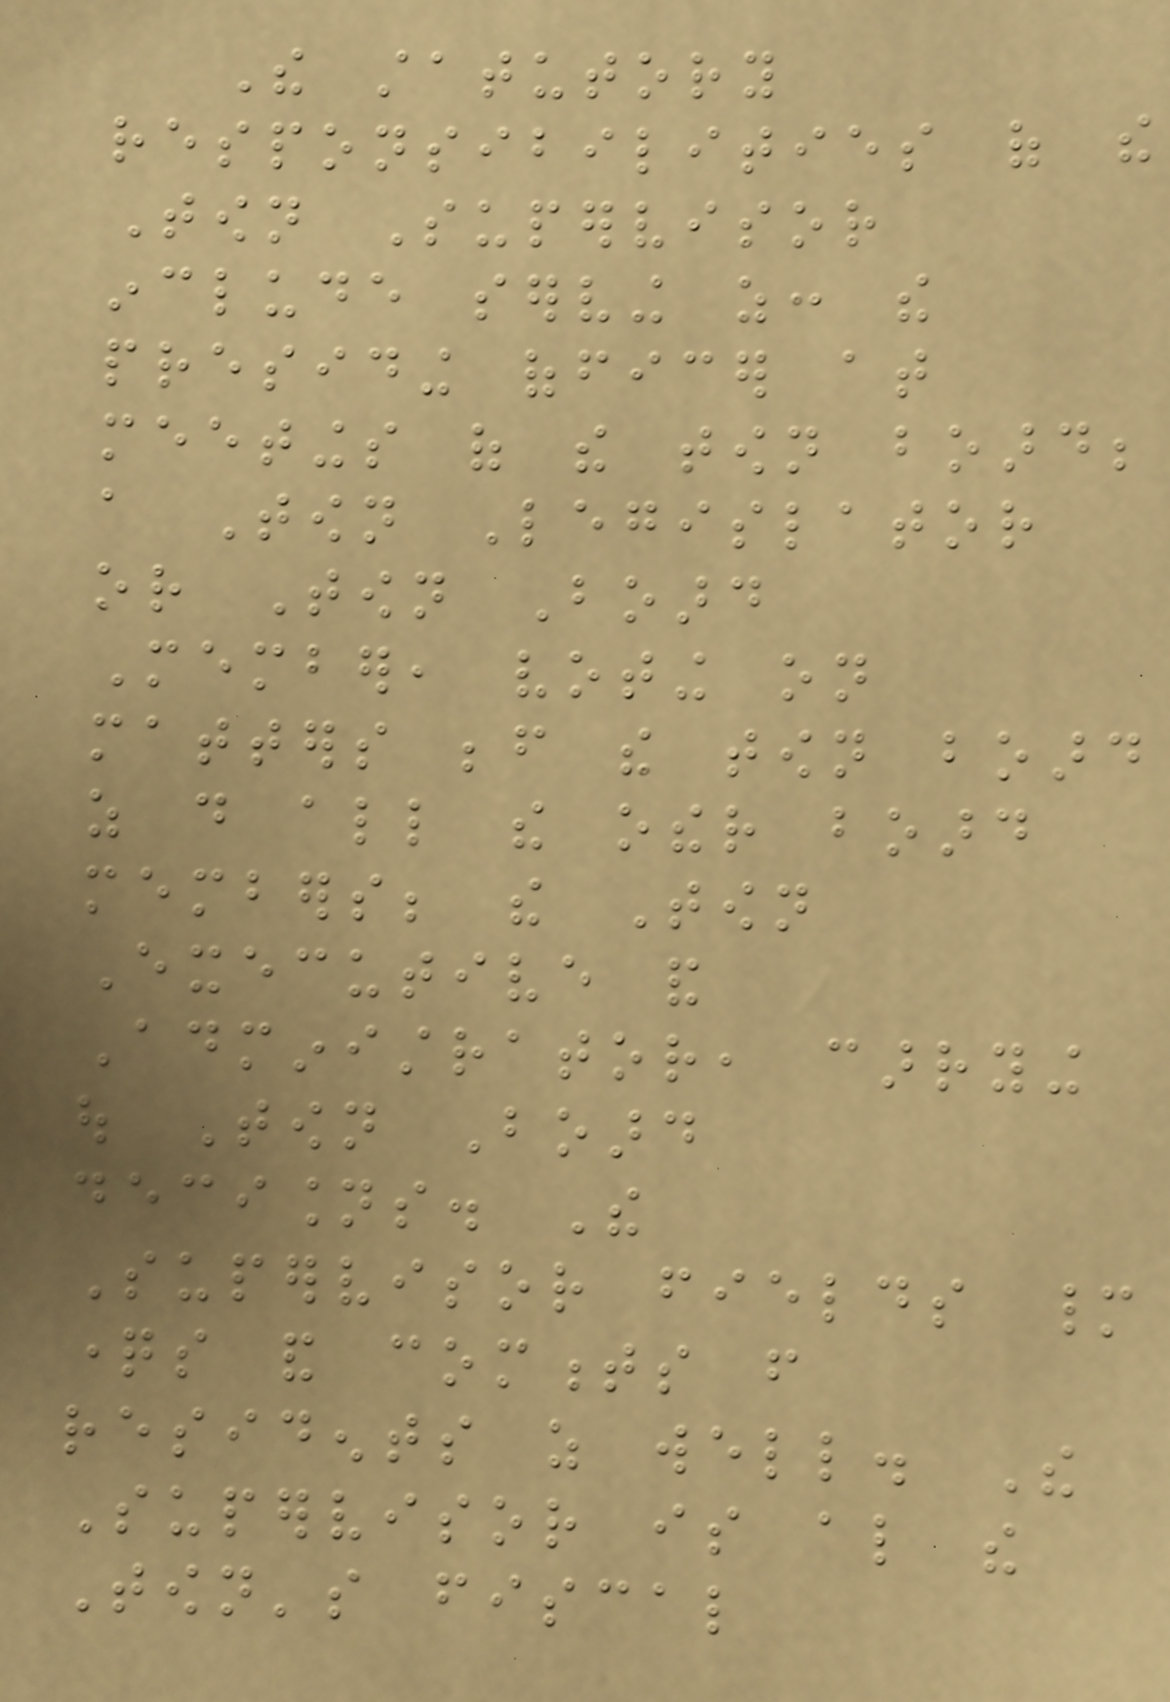The statutory
responsibilities of the
Town Supervisor
include serving as: the
presiding officer at
meetings of the town board;
a Town Legislator
or Town Board
Member, voting on
matters before the town board
as do all the other board
members; the Town
Executive and
Administrator, carrying
out Town Board
decisions. The
Supervisor fields many
questions and comments from
residents as well. The
Supervisor is also the
Town's fiscal
